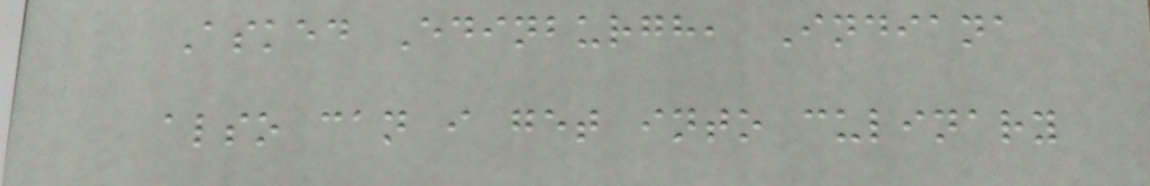Asked Edinburgh, Indiana
also can i get into culinary
